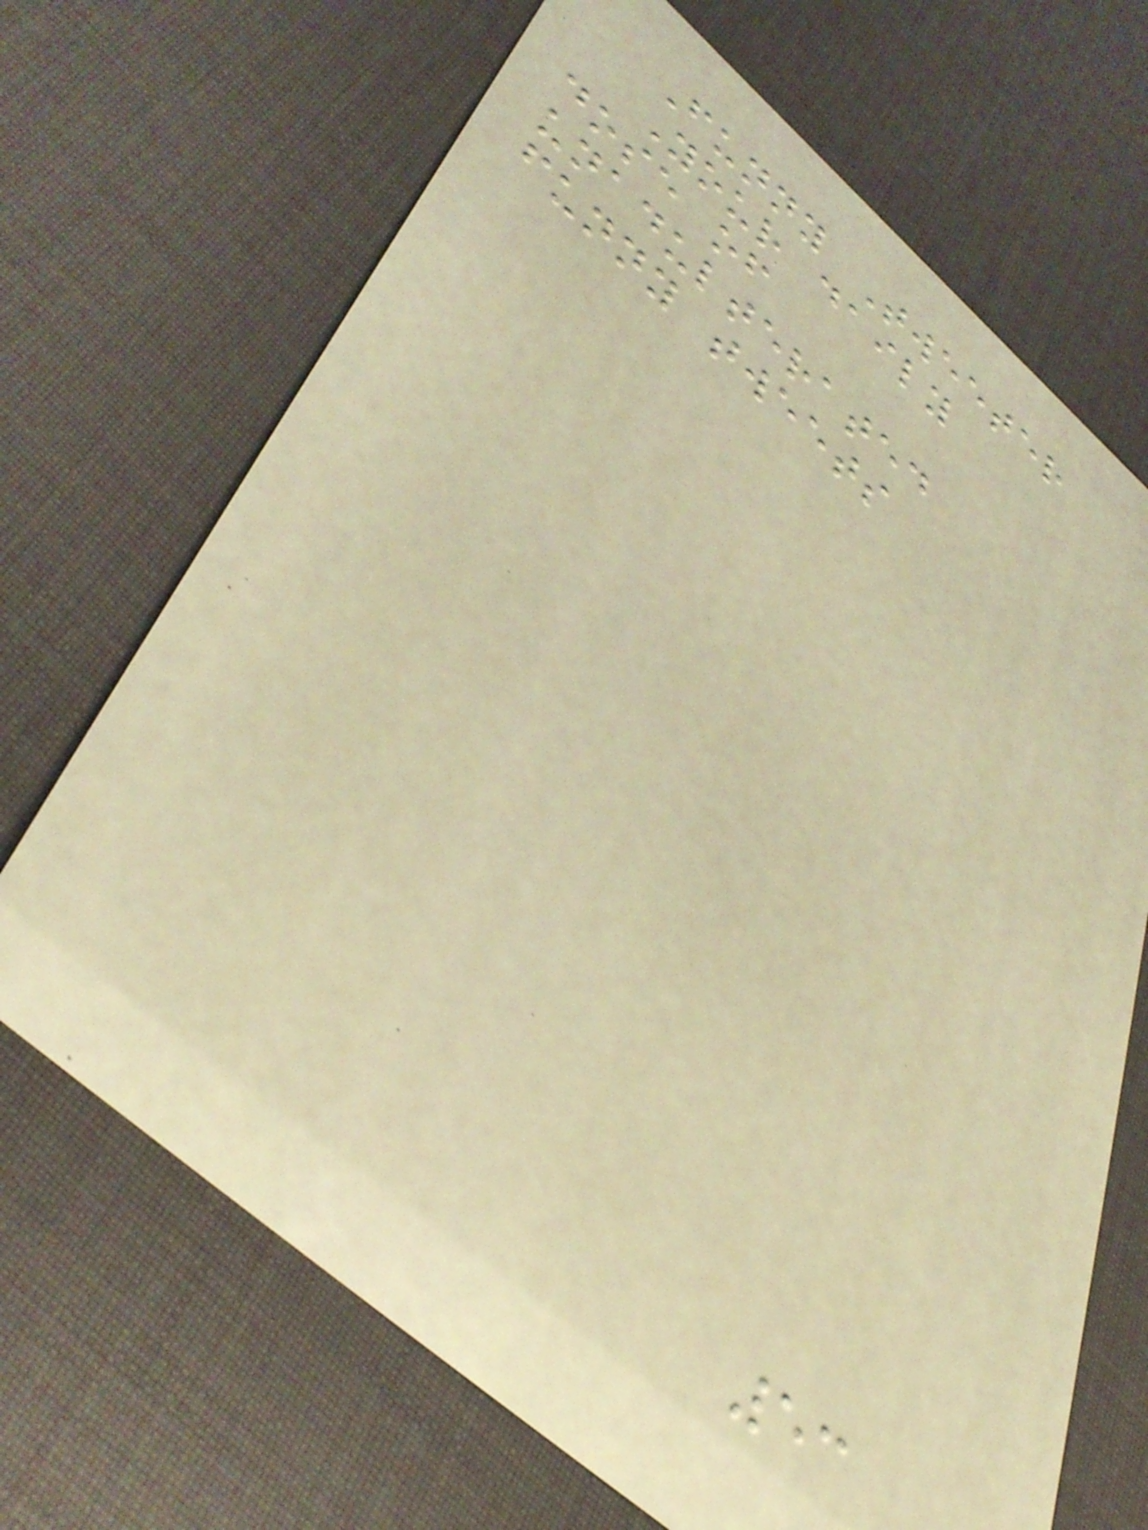Funny Tweeter
Your daily
dose of
unadulterated
funny tweets
53
